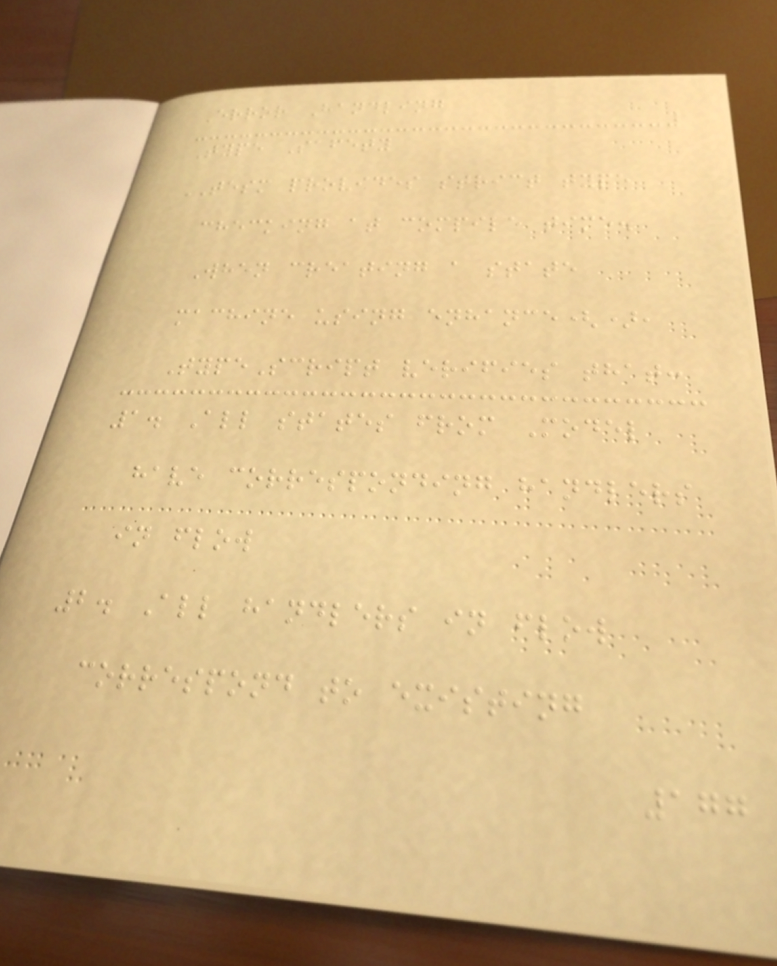Error Handling
Type Safety
TESM provides strict type
checking at compile time.
When creating a state
machine using enhance(),
TypeScript verifies that:
1. All states from Model
have corresponding handlers
in flow
2. All handlers in flow
correspond to existing
177
